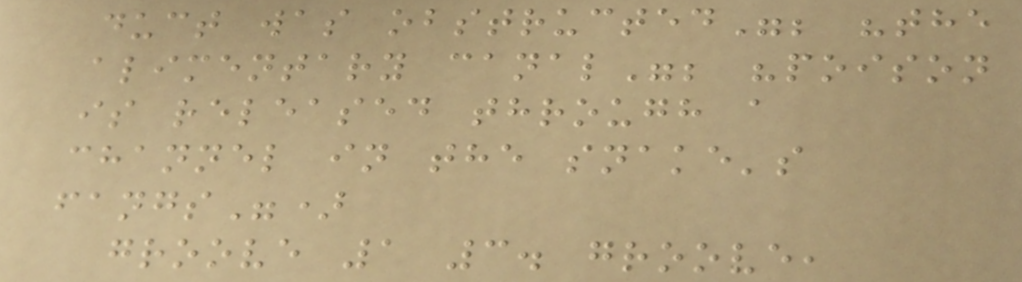duct was obstructed"; "the
alimentary canal"; "poison
is released through a
channel in the snake's
fangs")
groove 1 3. groove,
